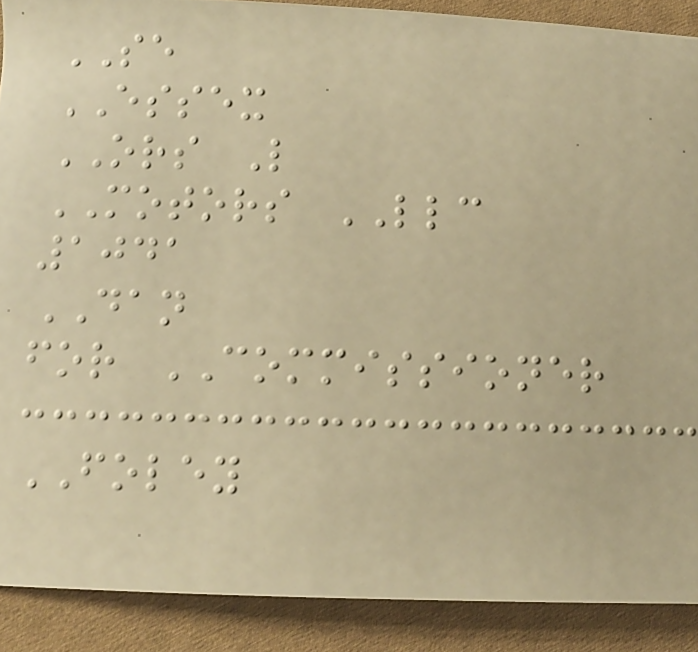SE
ESSEX
ORS L
MOTORS LLC
1041
DAN
for COMMISSIONER
FOLEY
